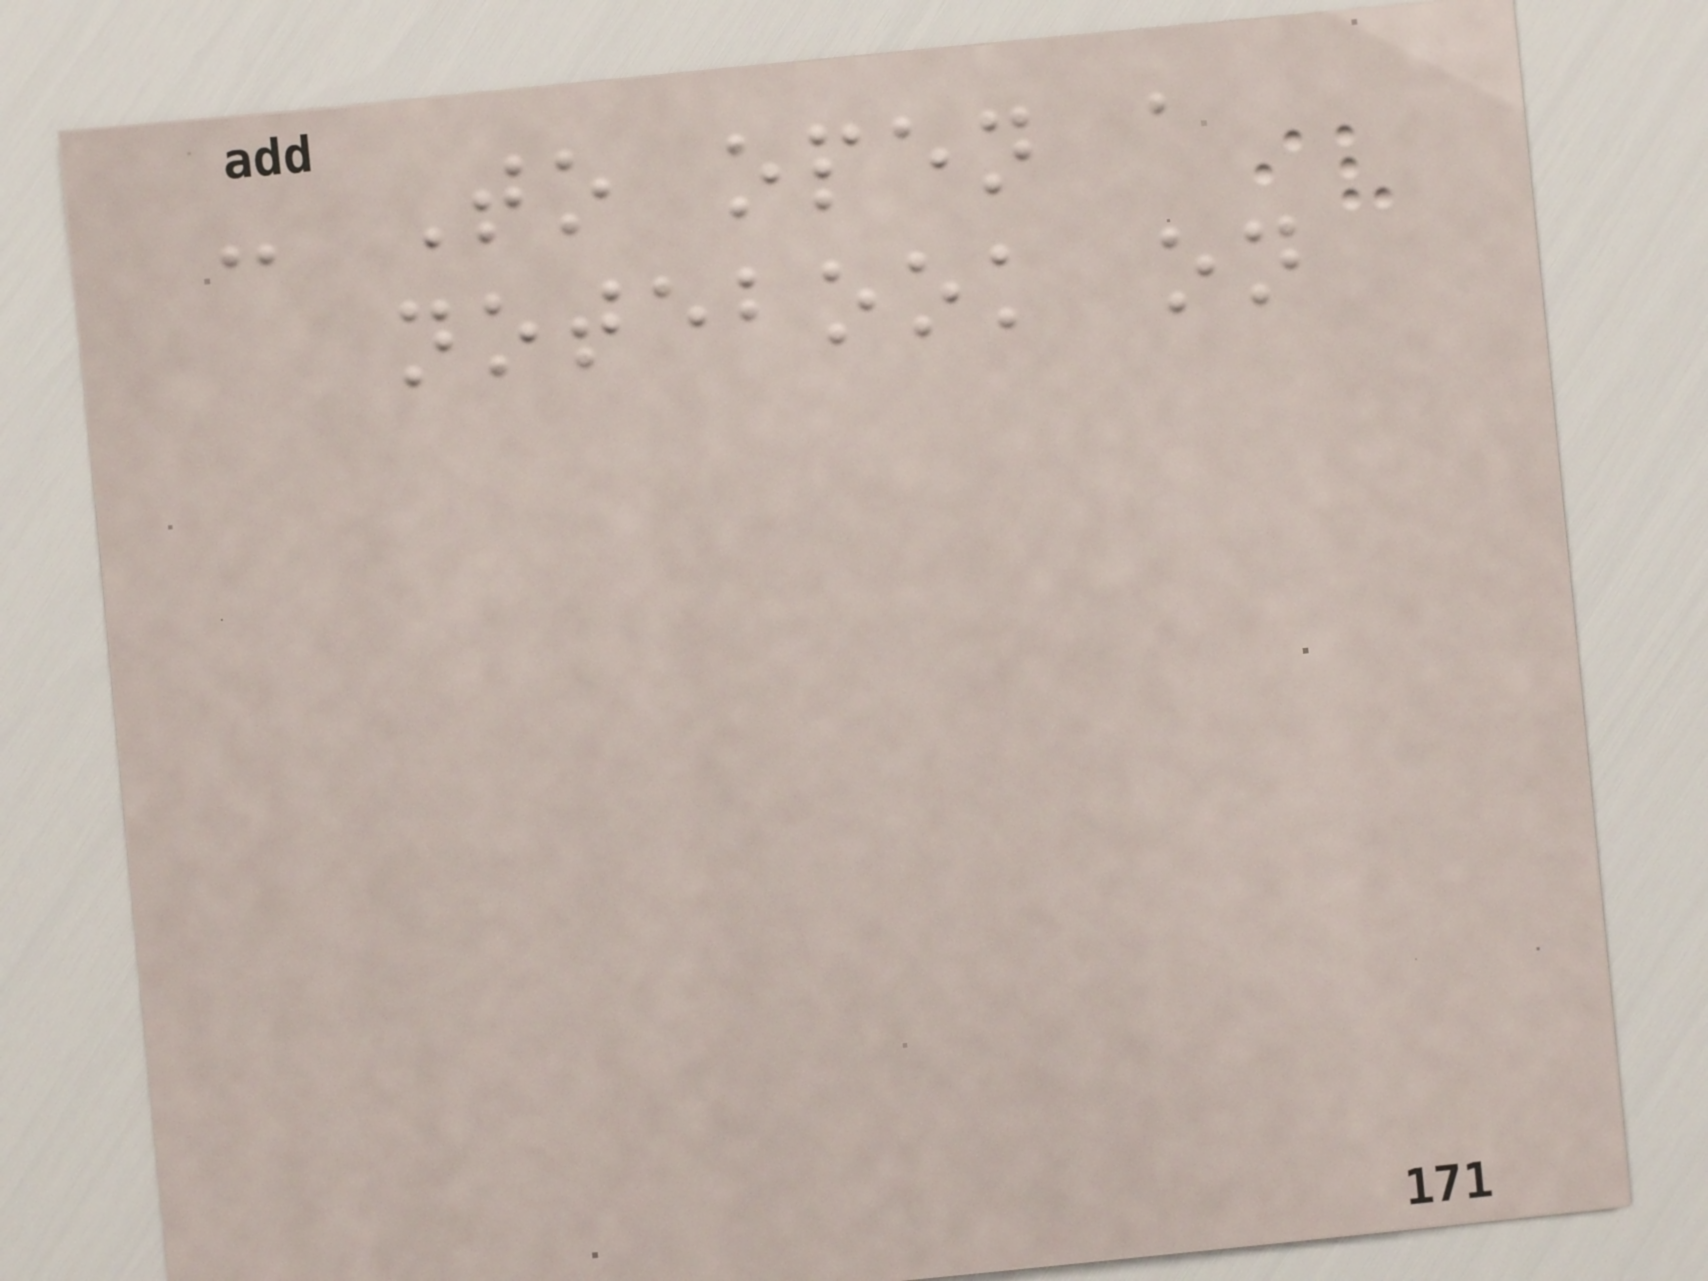- To open a
notebook on
